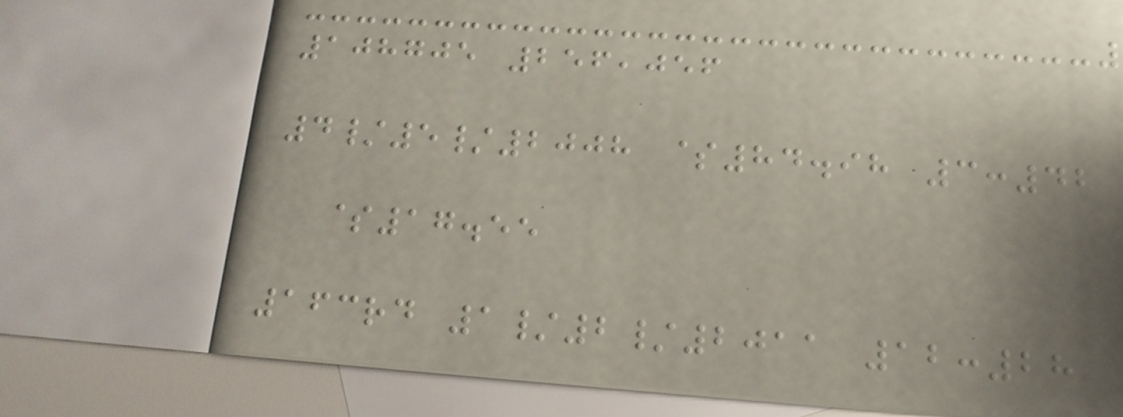108705 256,056
4/5/2008 $84.98 3:42
$17.55
163rd 1/2/2011 12:28
